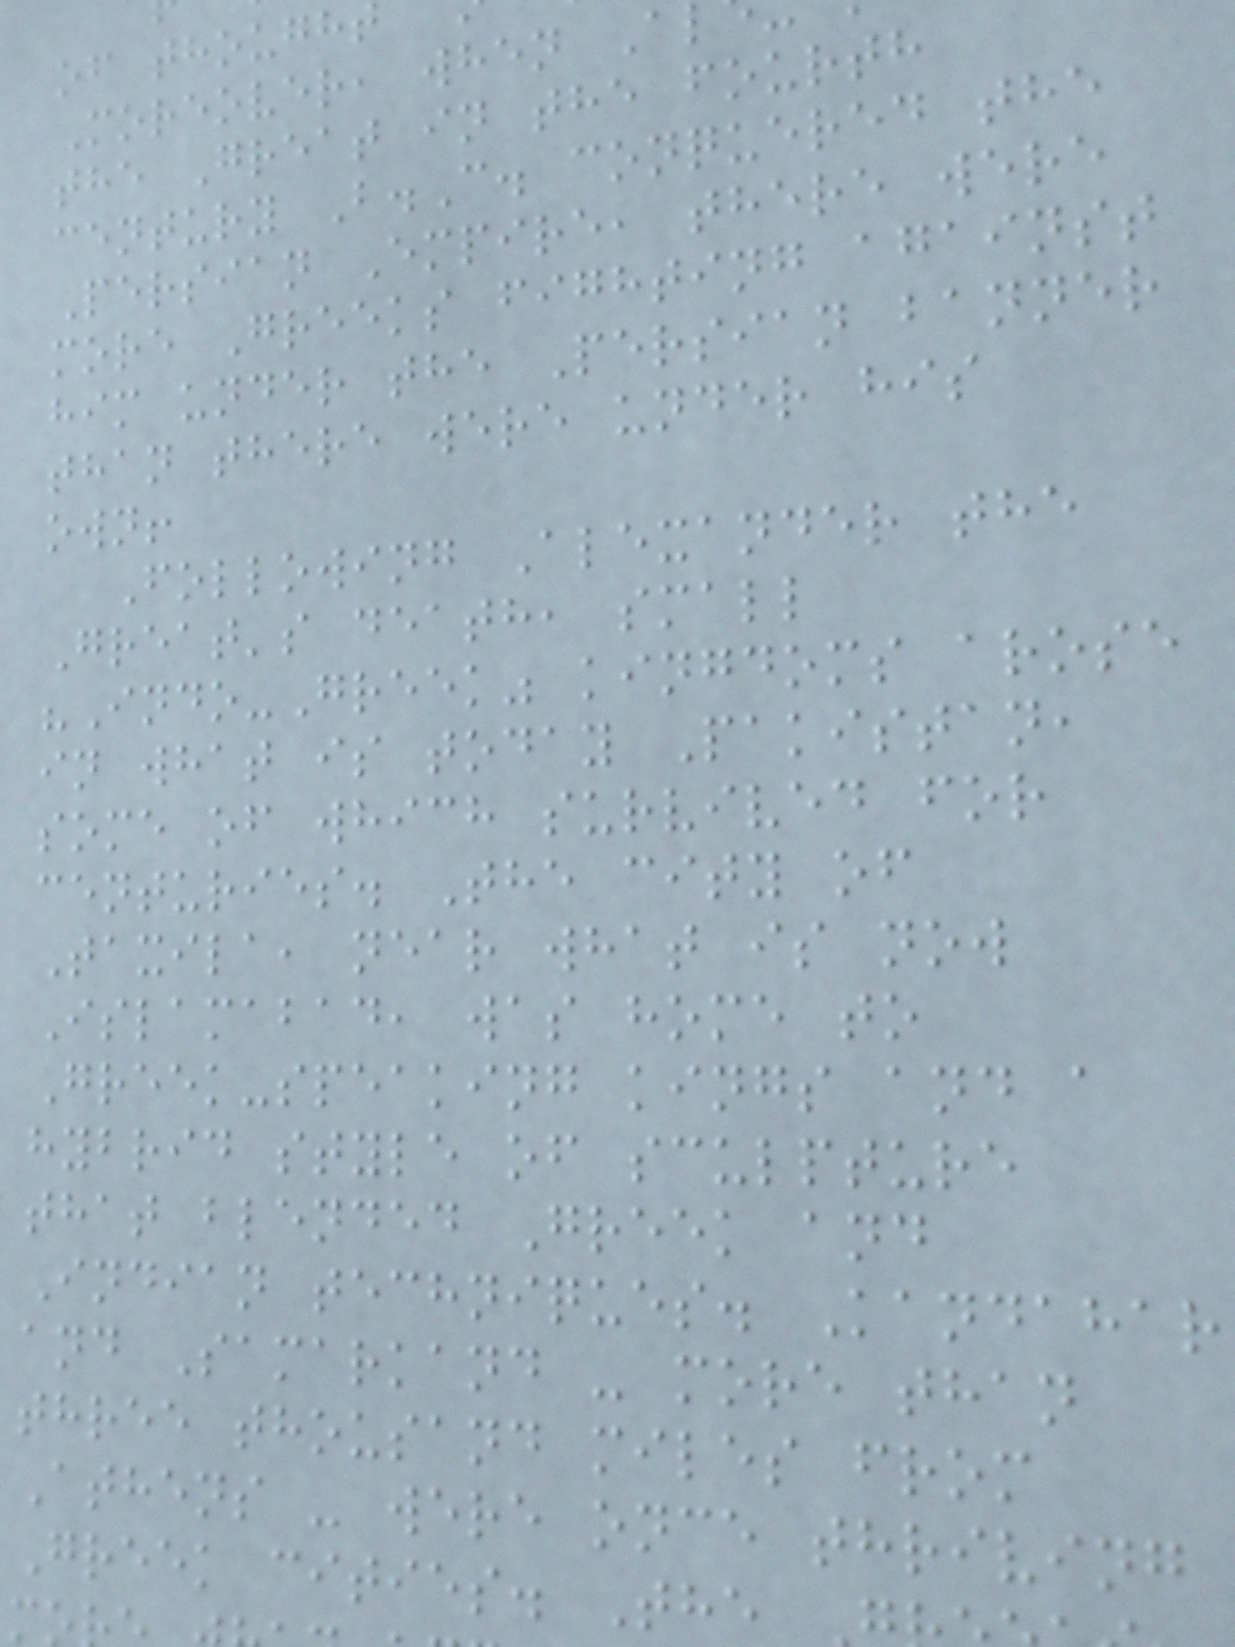of though
Moreover, when A
the Great in the fourth
century B.C. conquered the
Persian Empire, there were
more Greeks fighting against
him under the Persian banner
than there were under his
own!
Following Alexander the
Great's death, small
"Indo-Greek" kingdoms arose
in what is today Pakistan,
some of which survived for
centuries. The city of
Taxila, near what is now
Islamabad, was home to
Greek-speaking kings and a
hybrid style of sculpture
that blended Greek and
Indian techniques. Kandahar
and Samarkand - more than
three thousand miles from
Athens - were once thriving
Greek cities. The
